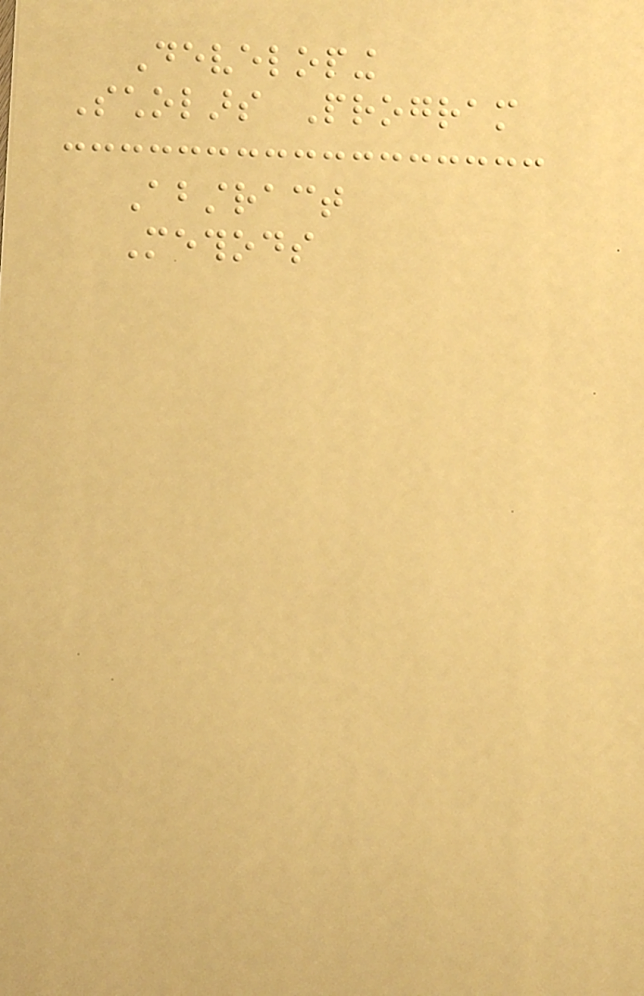Developing
Scholars Program
Abstract
Methods
